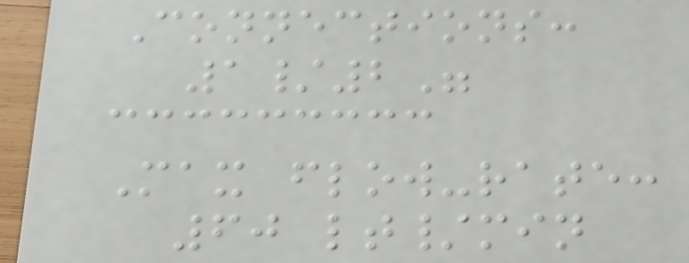Connections:
1/2"
Max flow-rate:
60 lt/min
